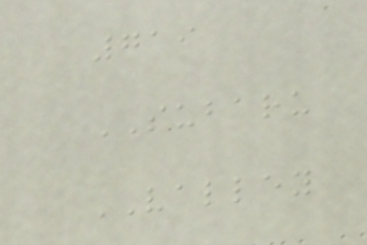719
SUBARU
VALLEY
